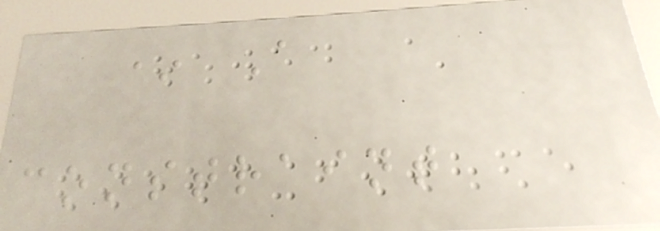* A
constraint
